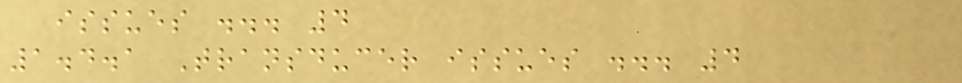issues ... 4
1.4.1 Transducer issues ... 4
